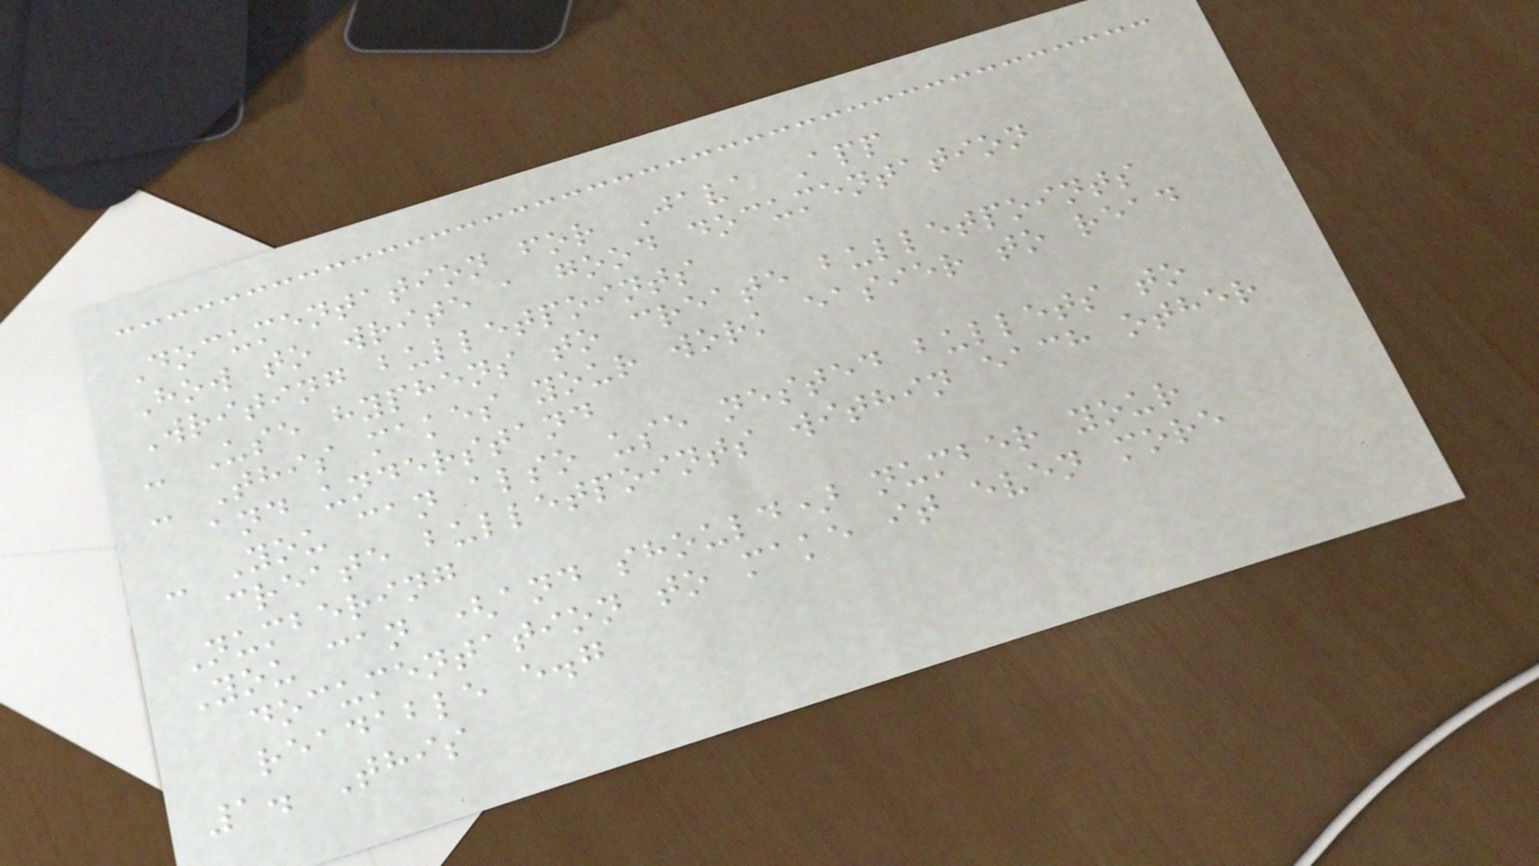Documentation for Java App
How to write a good documentation
Writing bulletpoints
- Use hyphens to create bulletpoints
- This makes your work easier to read
and understand
- You can also use nested bullets to
create bulletpoints within each other
Numbering
You can (and should) number your
documentation to make it even more
readable e.g
1. This
